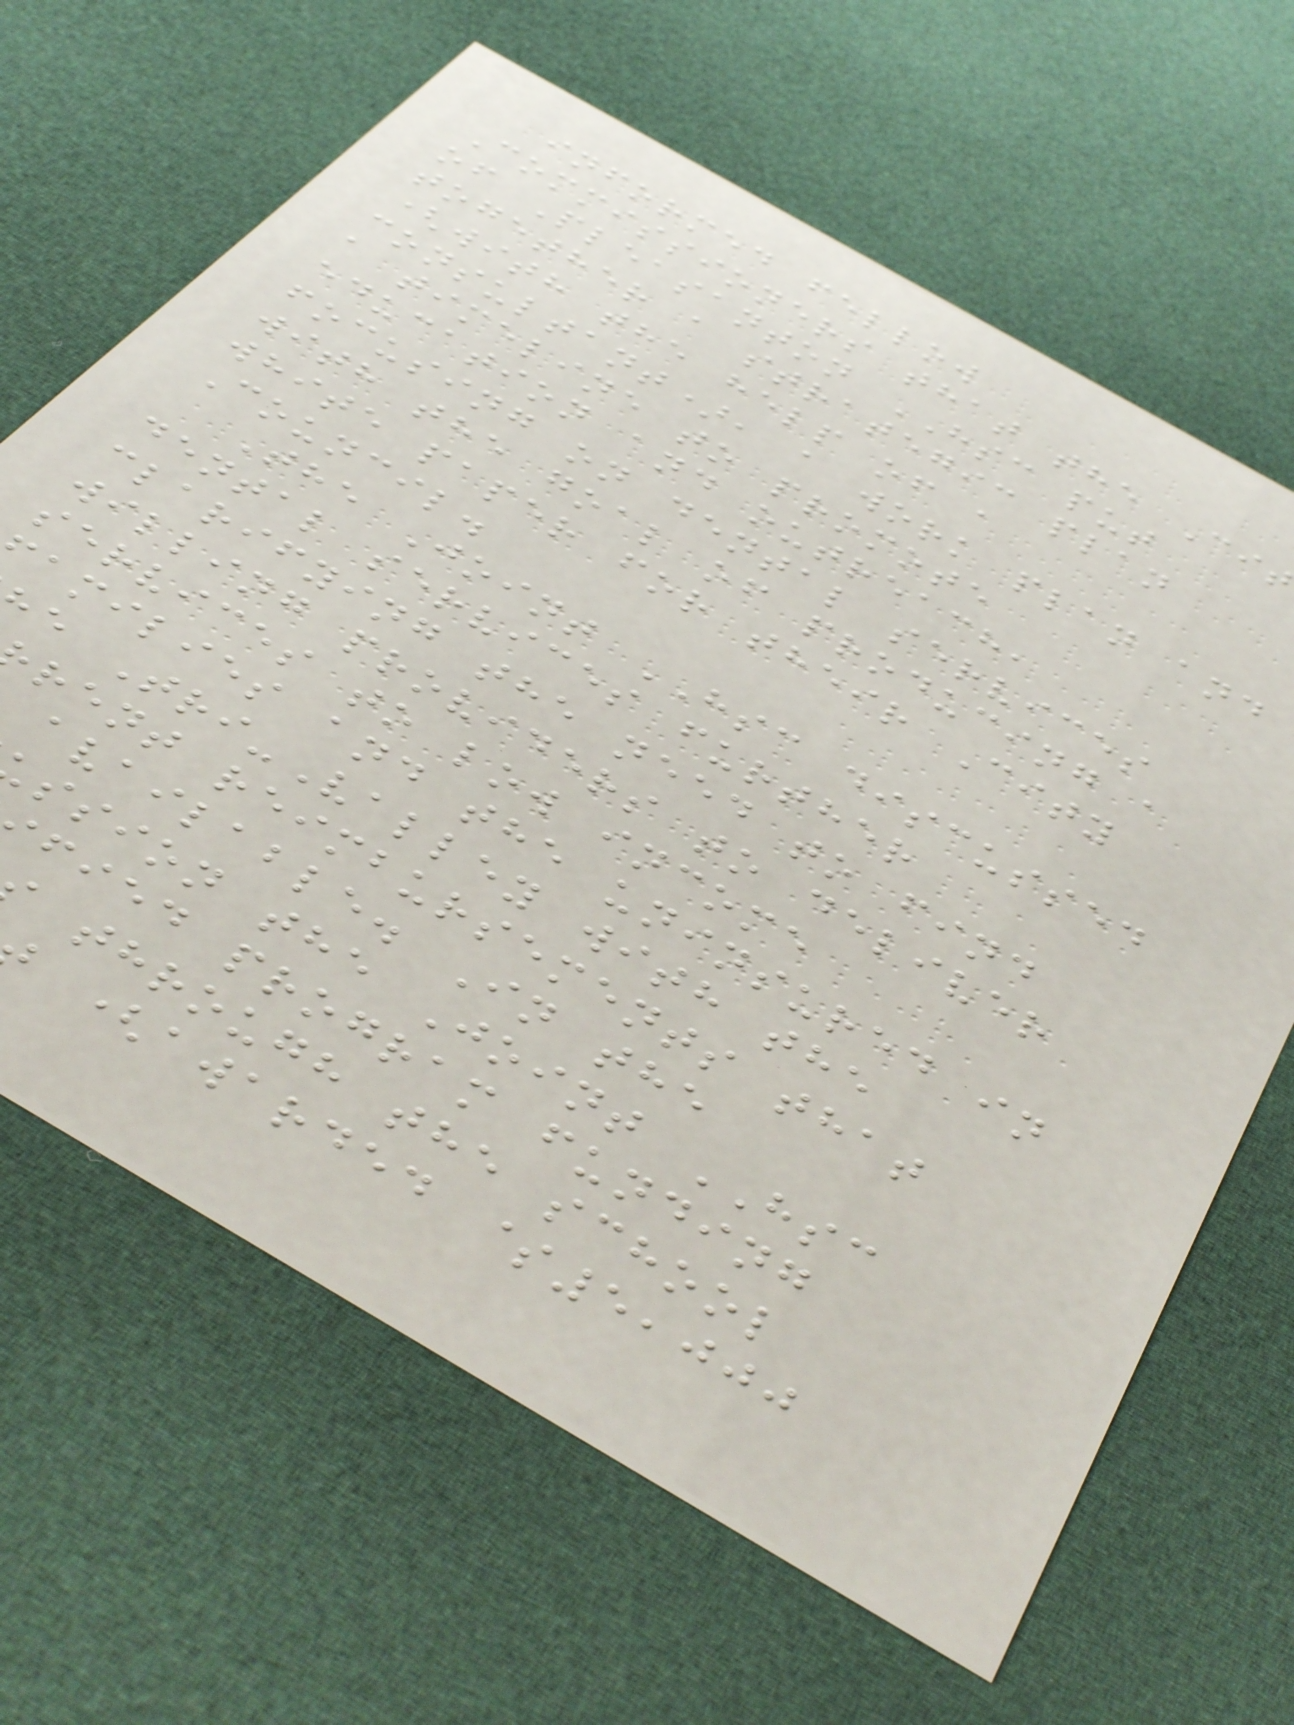informed fellow
Commissioners that the Cit
of Pleasanton HSC put
together a strategic plan
(with the help of a
consultant), a work plan and
a timeline to promote
education and outreach,
focusing on dental services
with the goal of producing a
white paper for their City
Council.
The Joint HSC discussed
dental services further
clarifying the need to find
willing providers to deliver
services to low income
amilies and the uninsured in
e Tri-Valley with the
rent reimbursements that
available. In the
ssion the Joint HSC
fied program funding
through the school
(awarded $5,000
